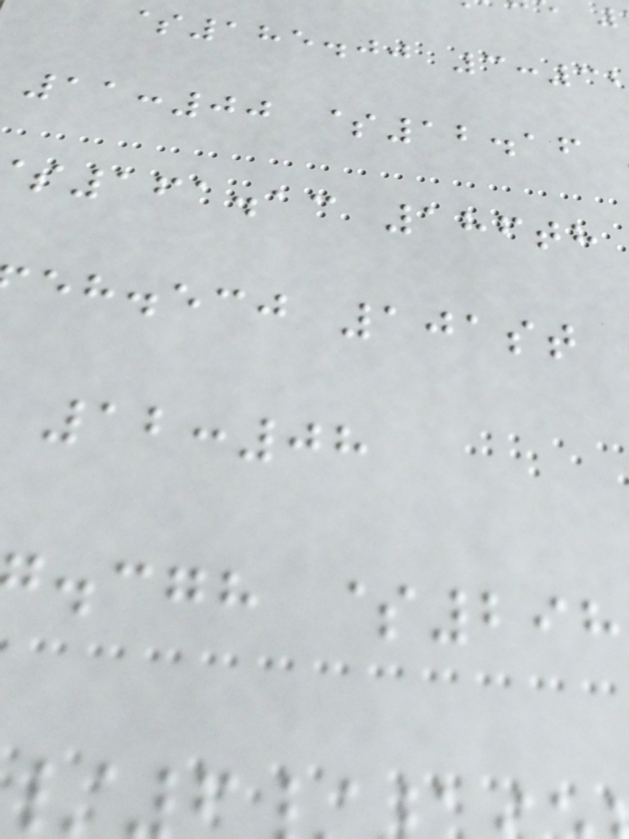$185.00 3:3
11:00 $12.16
161.13 186th
eh.ecj 101st
12:08
.cgh $298
